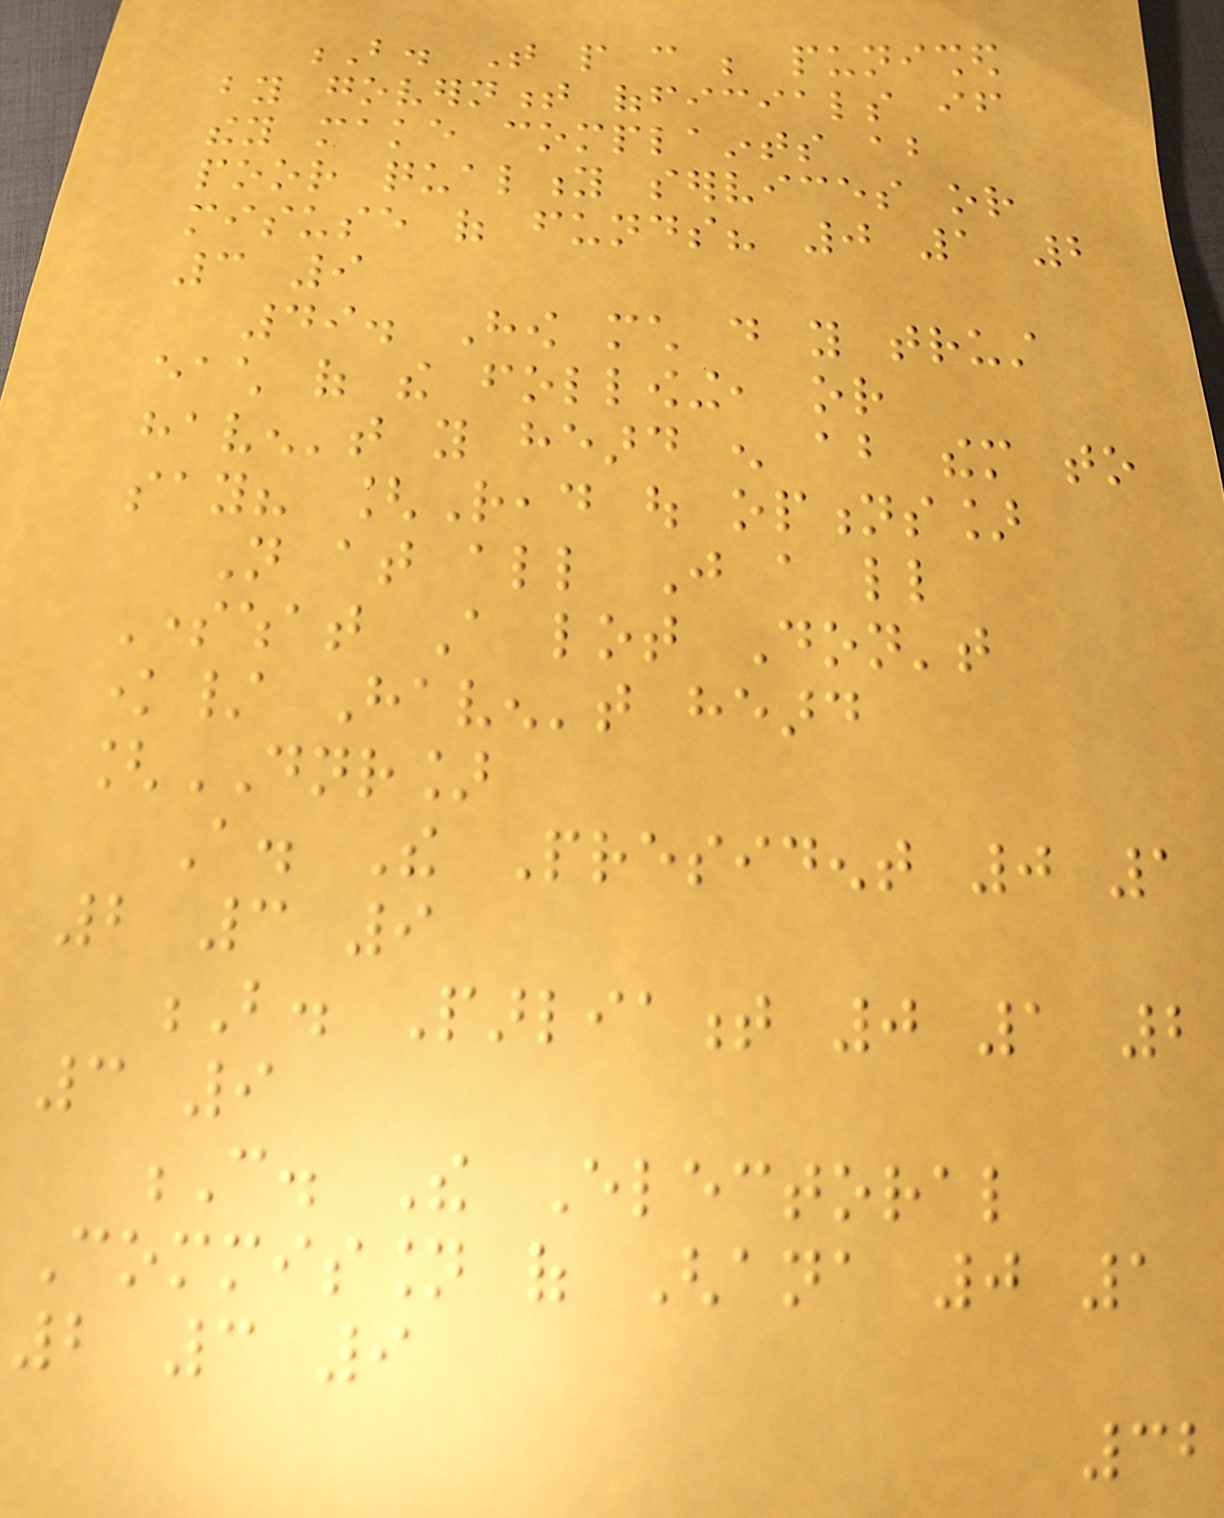B. That people can be punished
by government officials if
they make complaints about
poor quality services or
misuse of funds? 0 1 2
3 9
49. How much do you trust
each of the following, or
haven't you heard enough about them to
say? [Read out options]
Not at all Just a little
Somewhat A lot Don't
know/ Haven't heard
[DNR]
A. The President 0 1
2 3 9
B. Parliament 0 1 2
3 9
C. The Electoral
Commission of Ghana 0 1
2 3 9
32
